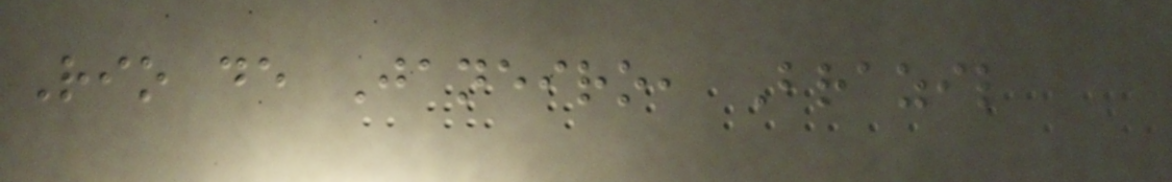Rio de Janeiro, Brazil
